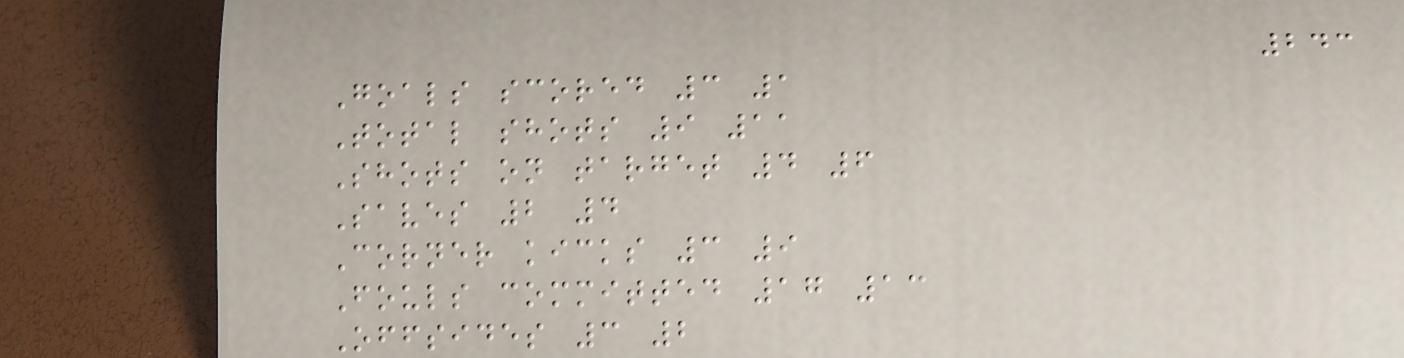243
Goals scored 3 1
Total shots 9 11
Shots on target 4 6
Saves 2 4
Corner kicks 3 9
Fouls committed 17 13
Offsides 3 2
